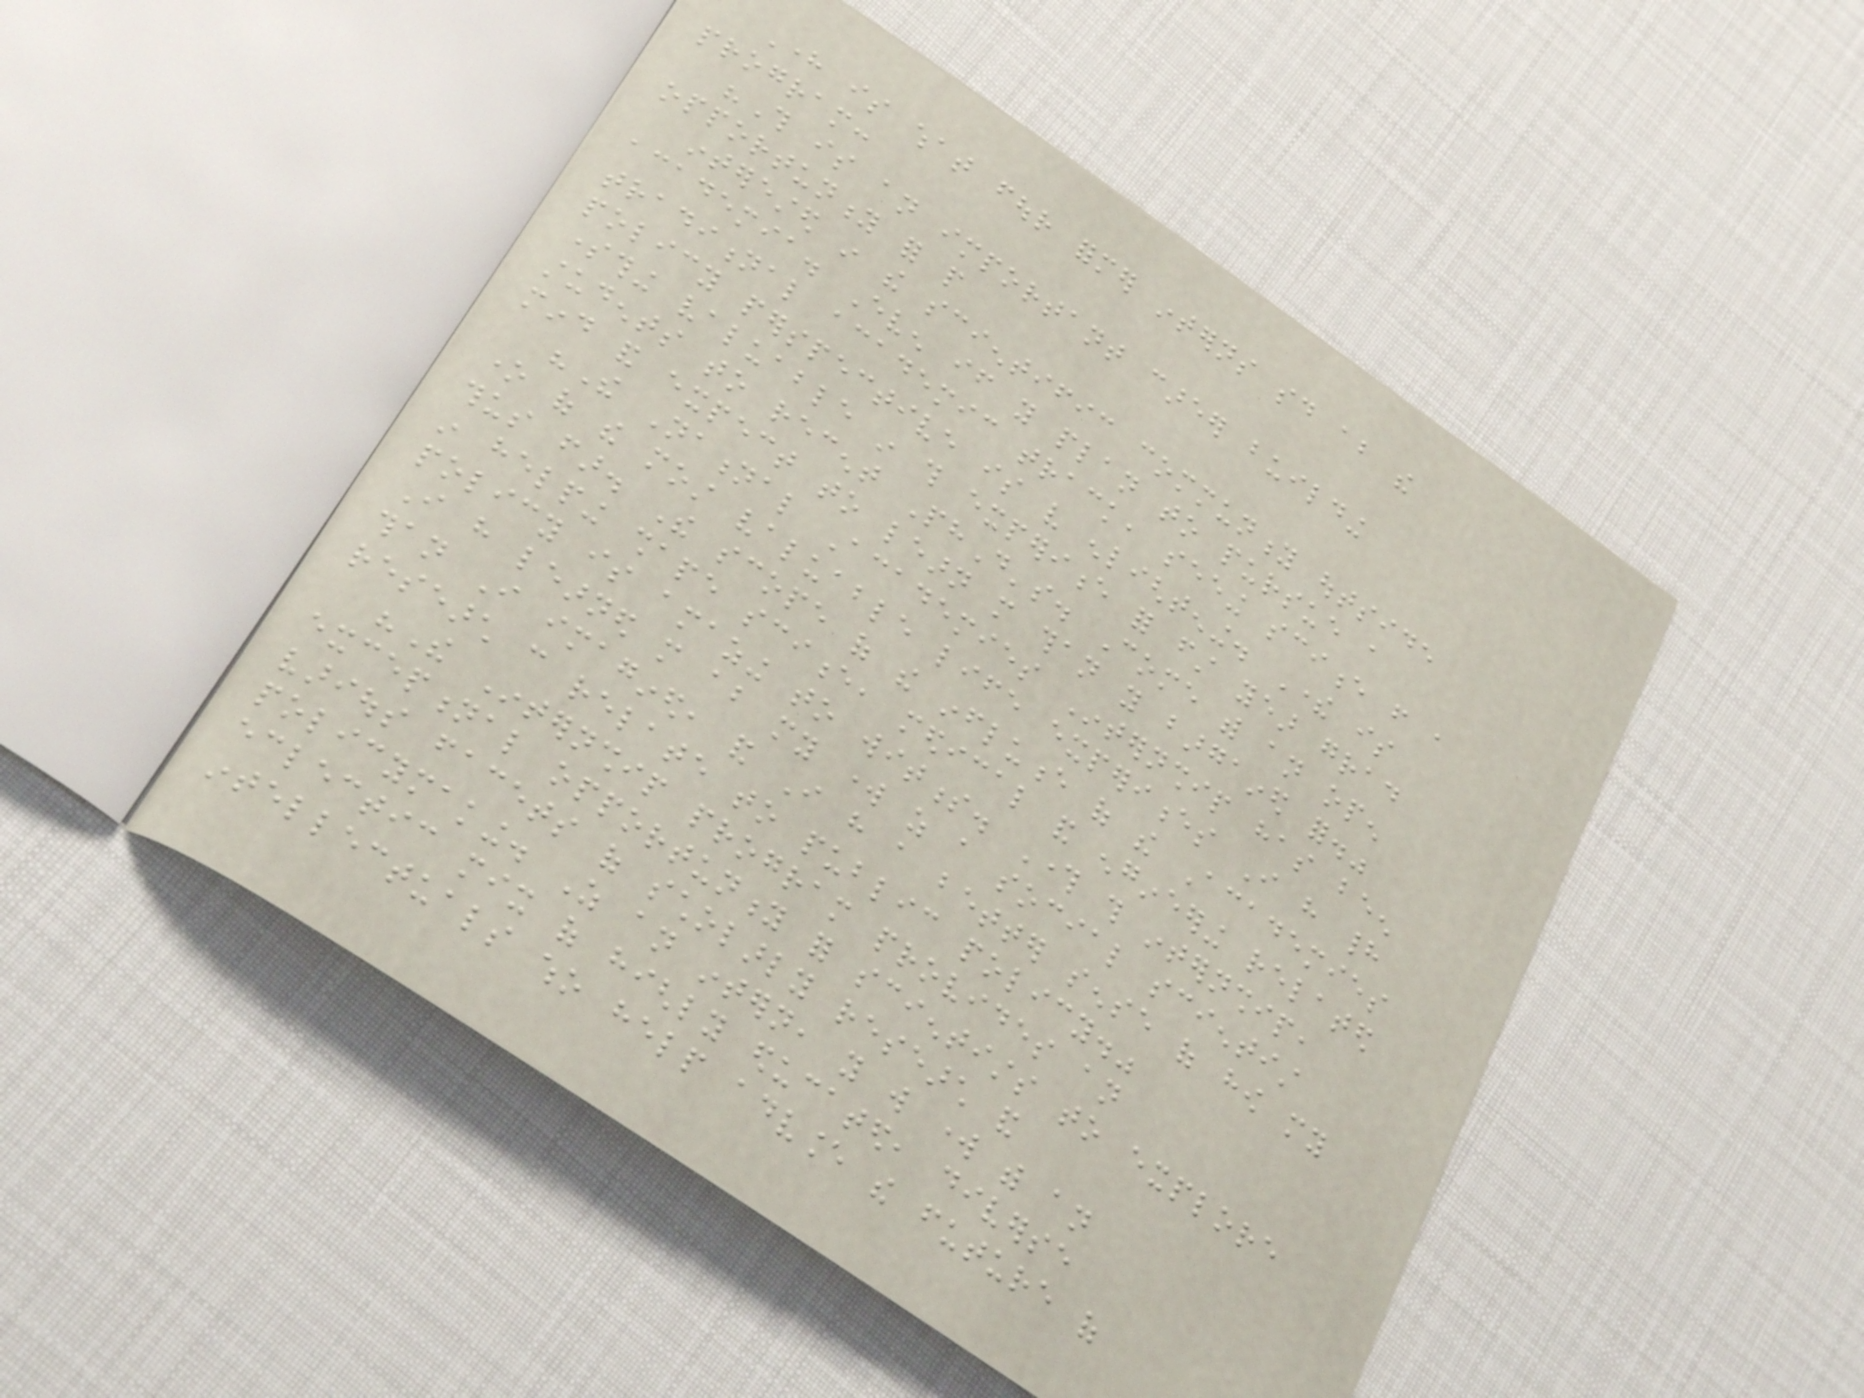Here is what four former interns said about the
program:
"This is an important career building
opportunity for people
interested in the scientific community outside
academia. Even if you plan to pursue a
traditional academic track, seeing science from a
policy perspective is very enlightening. There is
something valuable in this experience for first year grad
students to recent PhD's. Come with an open
mind and expect to learn more than you bargained for."
"The National Academies Internship has been
one of the most valuable life experiences I have had
thus far. The scope of the influence of the Academies
in helping shape science, medical and engineering related
policy is amazing to witness. Through this internship,
I have learned more about my work as a social scientist
than I imagined, and I have a better sense of how my
research can relate to public policy."
"The Internship program provides an
exceptional opportunity for scientists to explore
various facets of scholarly research and
policymaking. As an intern, you will work with an
eclectic mix of highly educated, diverse
intellectuals who help advance the future of
